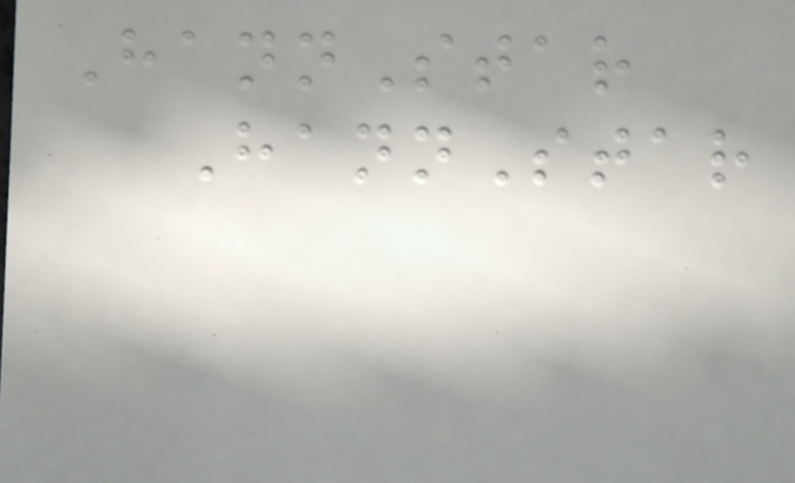HannStar
HannStar
